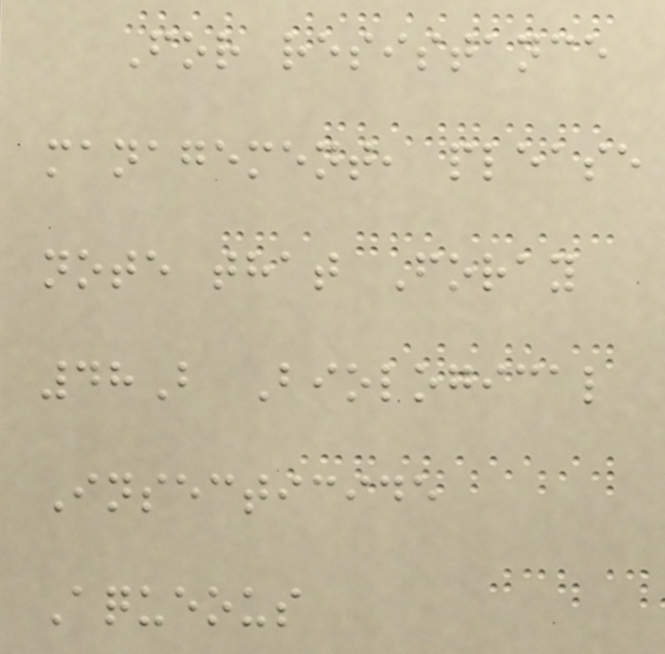For resistance
management, please
note that Foray
48B Biological
Insecticide
Aqueous
